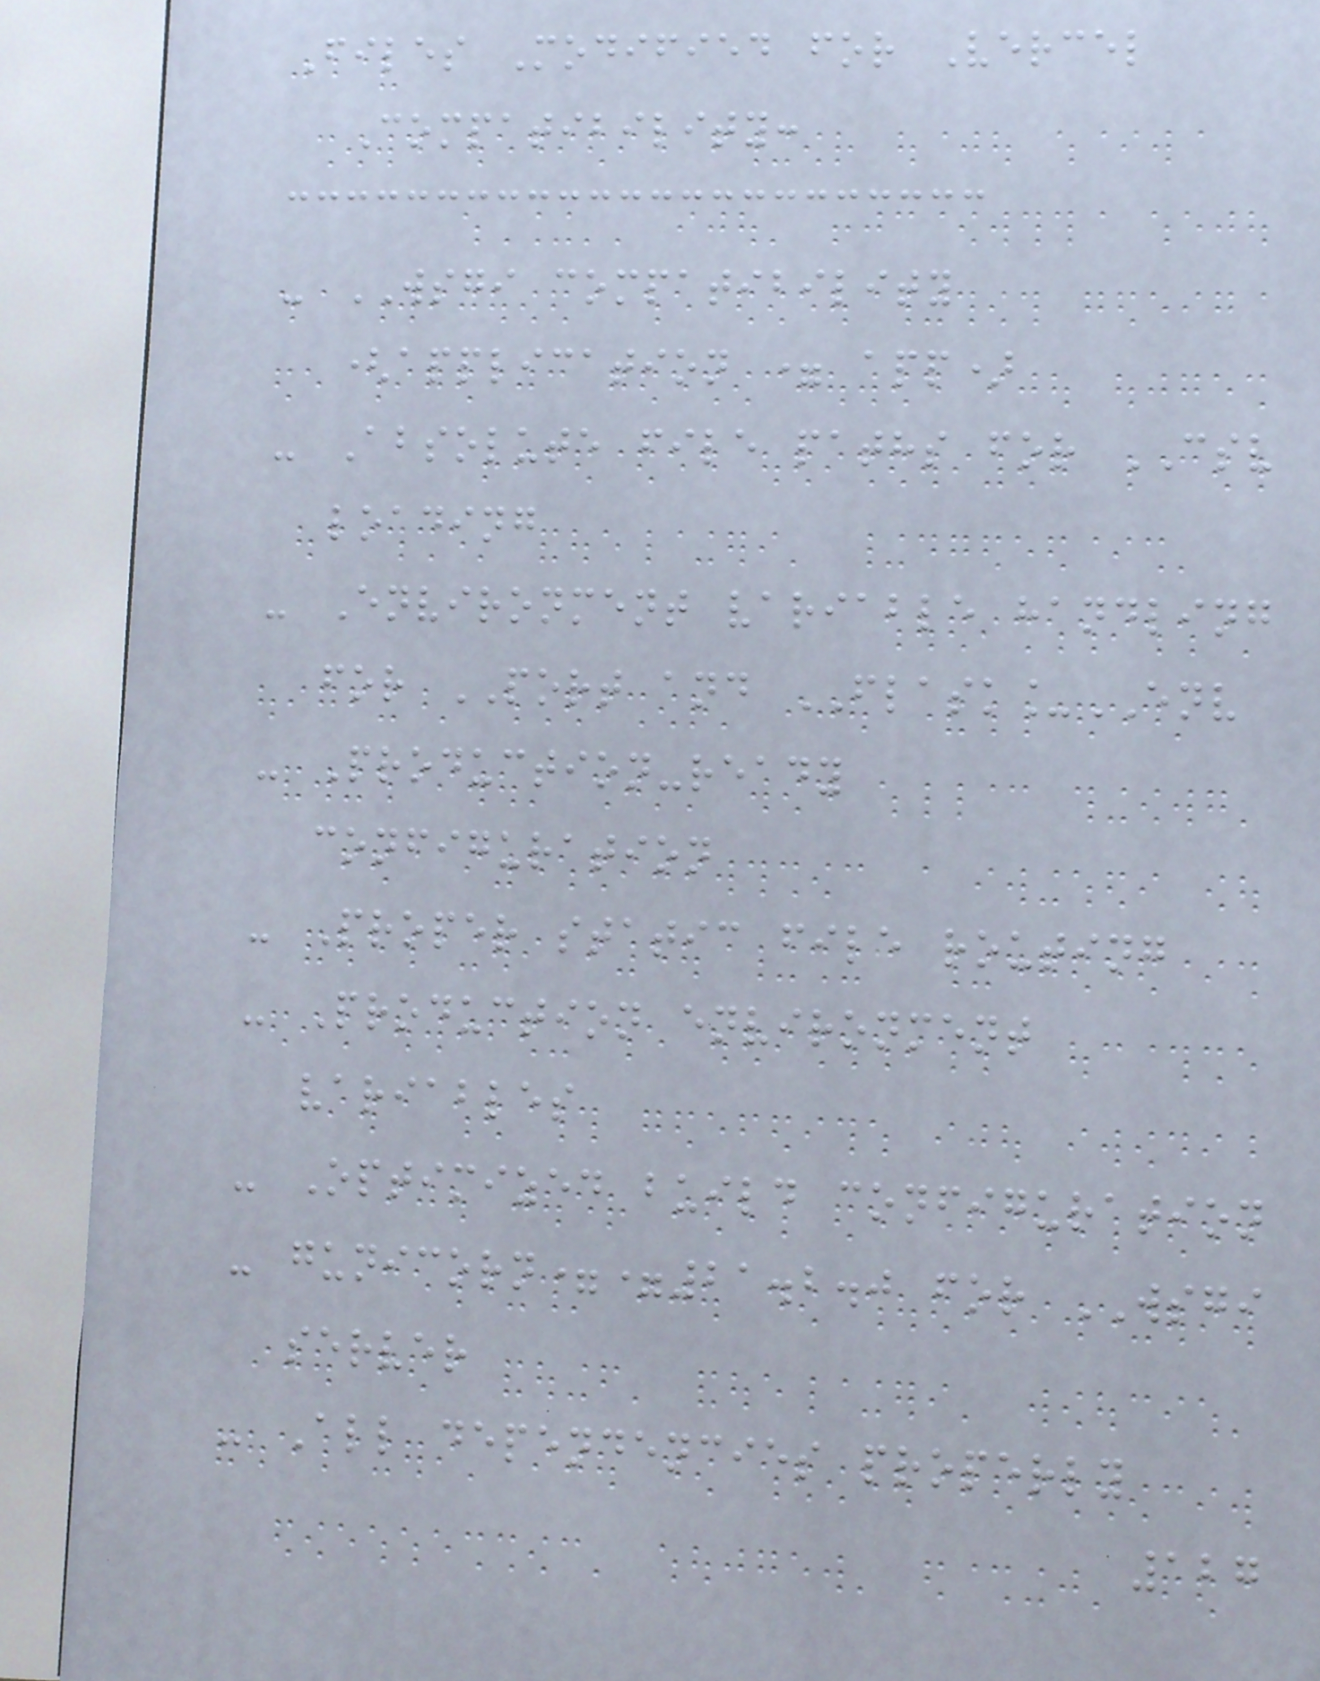Files Modified for Vercel
Compatibility:
- WSGI compatibility
(application = app)
- Absolute file paths for CSV
loading
- Environment variable handling
for PORT and FLASK_ENV
- Production-ready
configuration
- Proper static file routing
- Production environment
variables
- Optimized build configuration
- gunicorn==21.2.0 for WSGI
server
- All dependencies properly
127
